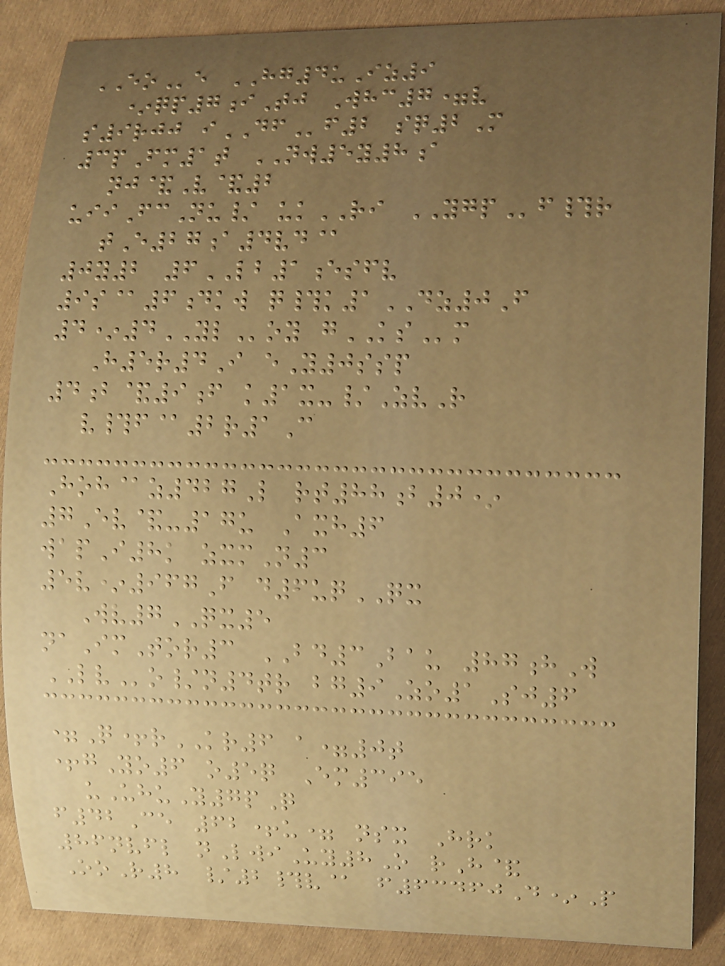EOe HG4uIz9
*qp7iTj Whc7=v
s9rjj iDFf2 sq2M
3pFm1t NW5y8a
nj&V&2
uiiFcNu/ ukRI YGPf#r
tE27a4vd@
0y2 6LB1esfv
9s@6dkw q#k1DZ0F
4*4YLoy gKSm
H5r4I eY0ssp
4b&9f k1x-/ZvR
v#f@2r1C
Hoh@z427L rt88b0*
7Ev&-17u Axh6
wapI8k zxmN3
5v*967F d6uqQX
Wv7QX5
naImTor3 BD3Bau 87hW
LVo/n4tr bg9Zo1Sj6
=Q+rKR6 a=0t
+gYo6 o5q Em395
uUhuY7pQ
f42Ce 62+u= nsx Hrk
86nvfl nLwiUy8O rH&
OoR8 /2#v@ f63460D*P
